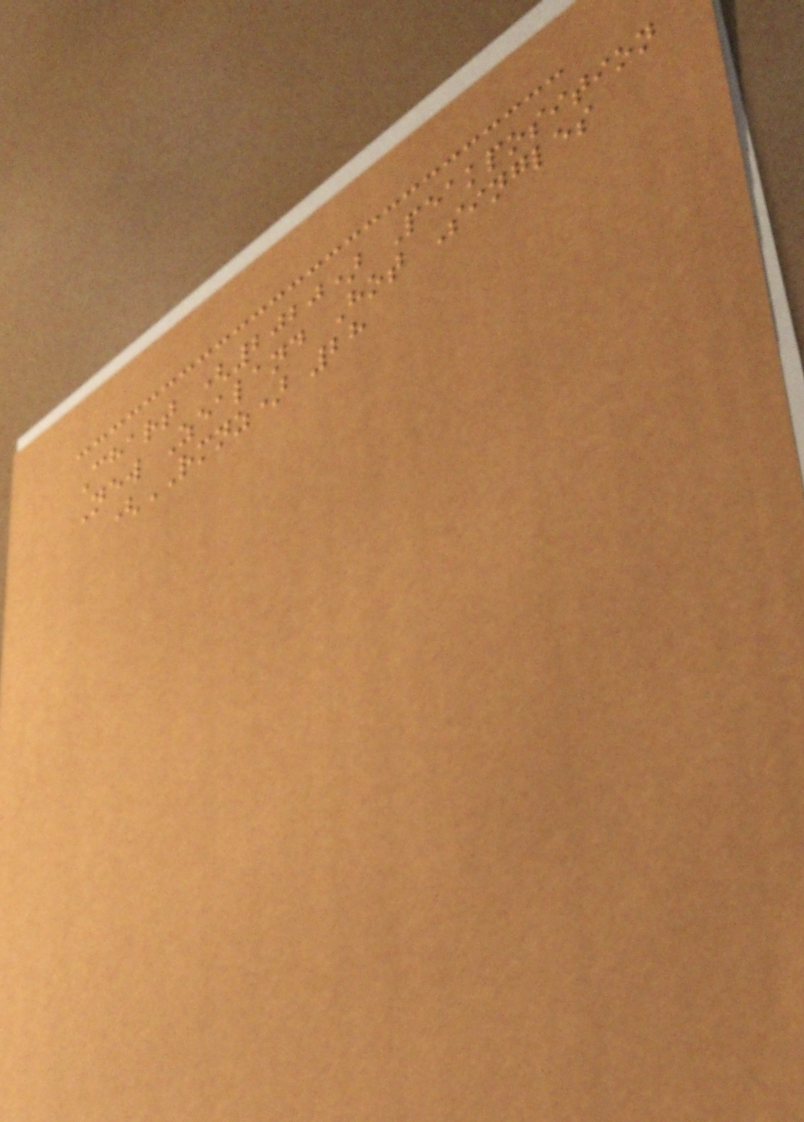Chart (2020) Peakposition
New Zealand Hot Singles
(RMNZ) 28
